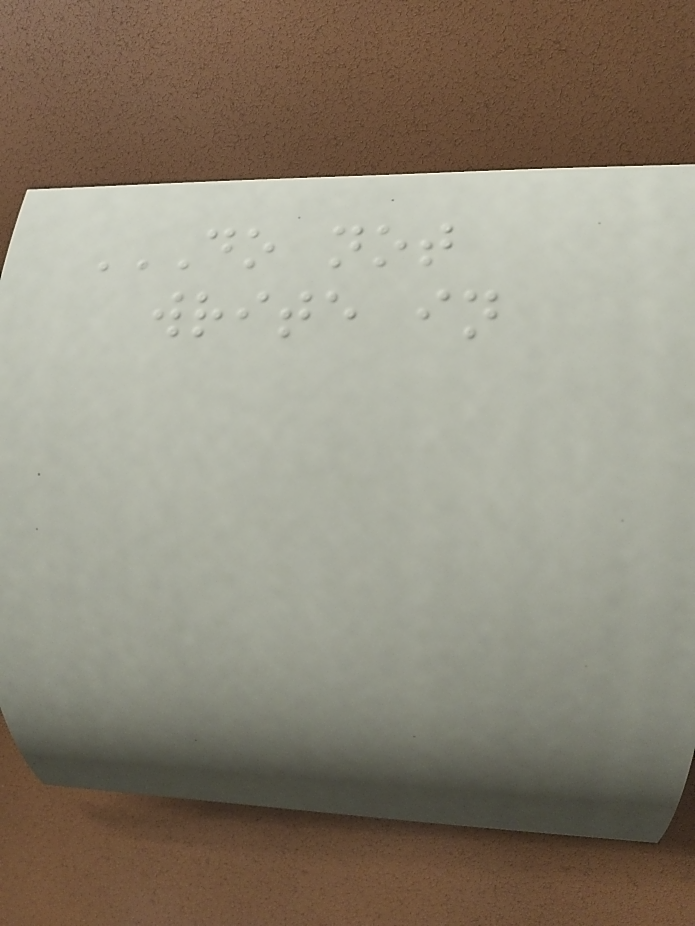DO NOT
WRITE IN
